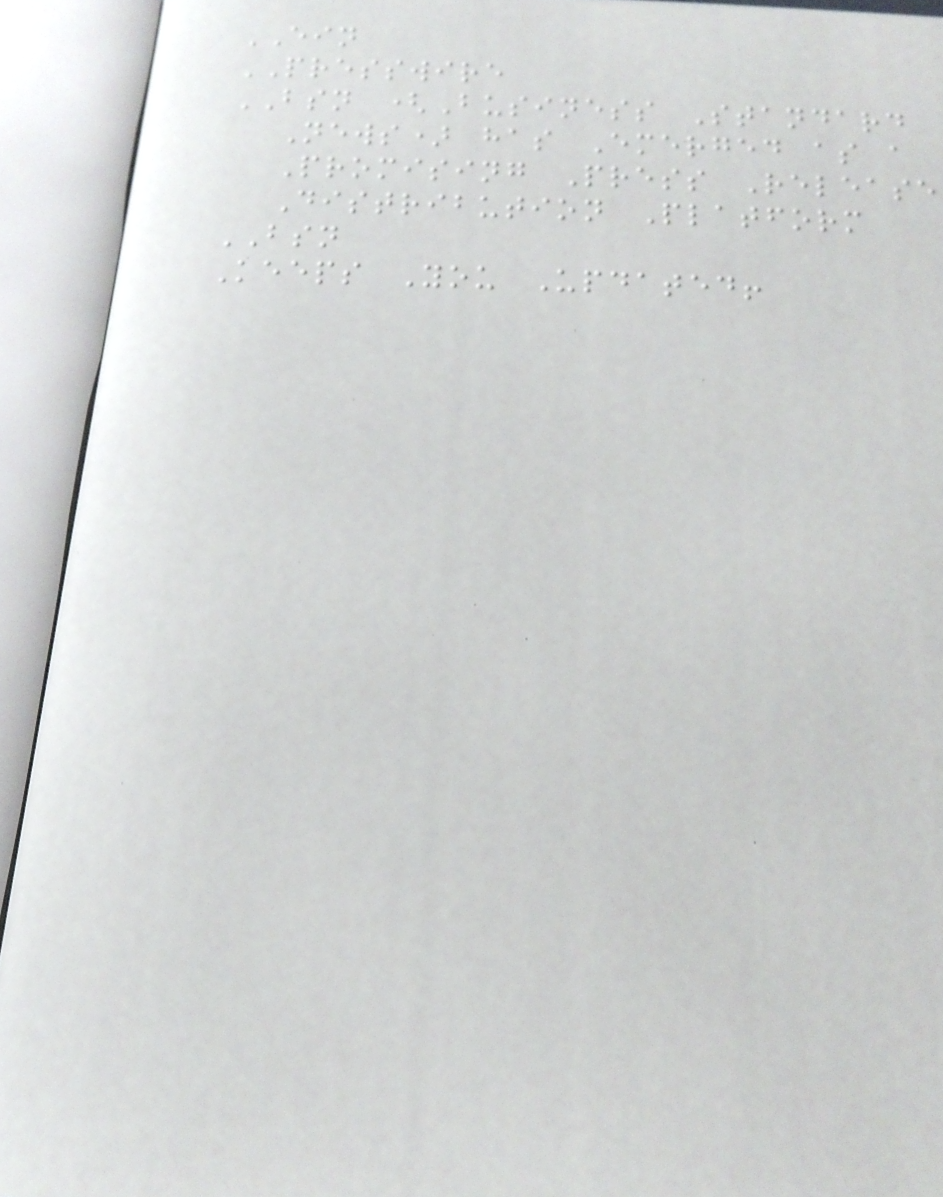EIN
PRESSWIRE
BSN (Business Standard
News) has Emerged as a
Promising Press Release
Distribution Platform
BSN
Keeps You Updated!
